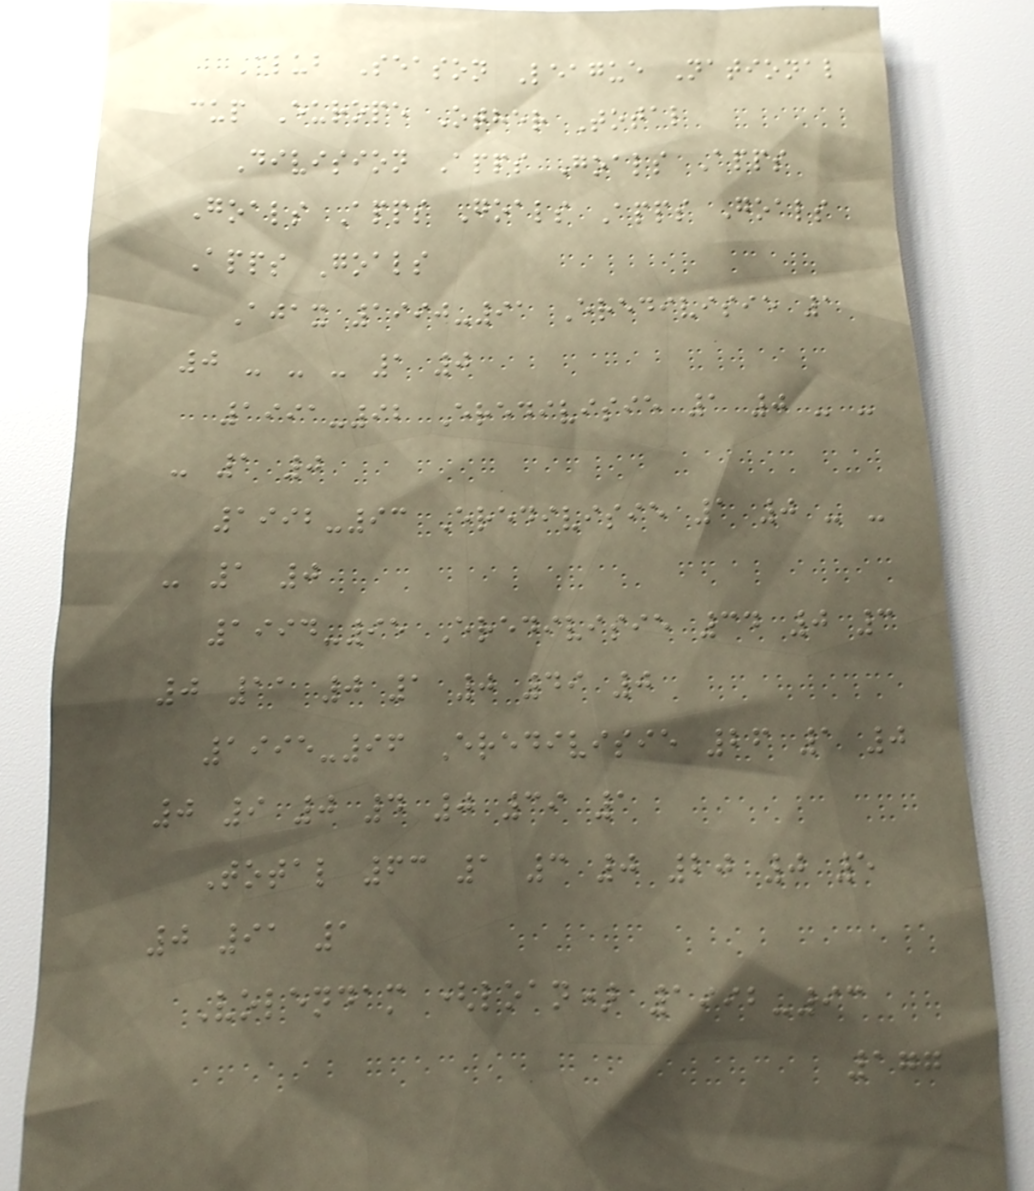Club Season League National
cup Europe Other Total
Division Apps Goals Apps
Goals Apps Goals Apps Goals
Apps Goals
Ajax 1990-91 Eredivisie 1
0 - - - 1 0
1991-92 Eredivisie 1 0 - -
- 1 0
1992-93 Eredivisie 1 0 - -
- 1 0
1994-95 Eredivisie 34 0 3
0 11 0 1 0 49 0
1995-96 Eredivisie 26 1 0
0 9 0 4 0 39 1
Total 63 1 3 0 20 0 5
0 91 1
Volendam (loan) 1992-93
177
